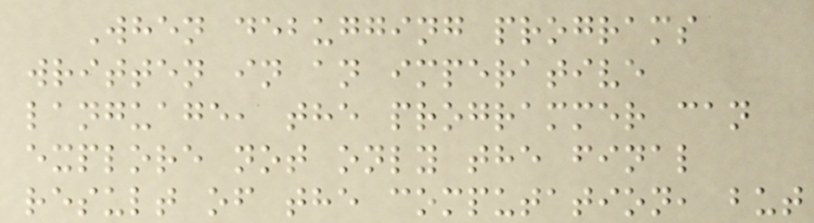When debugging programs
written in an imperative
language, the programmer can
explore not only the final
result of the computation, but
